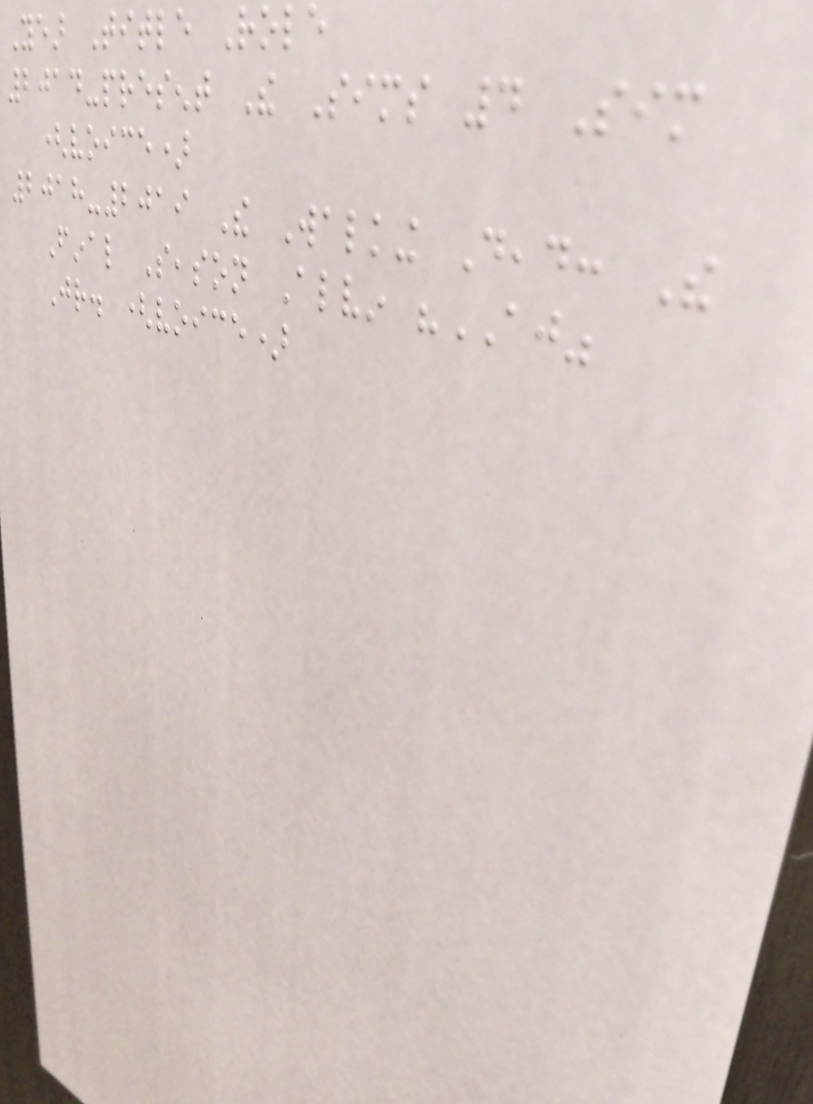Year Title Role
2014-present The Sims 4 Sim
(voice)
2018-2019 The Walking Dead: The
Final Season Alvin "AJ"
Jr. (voice)
